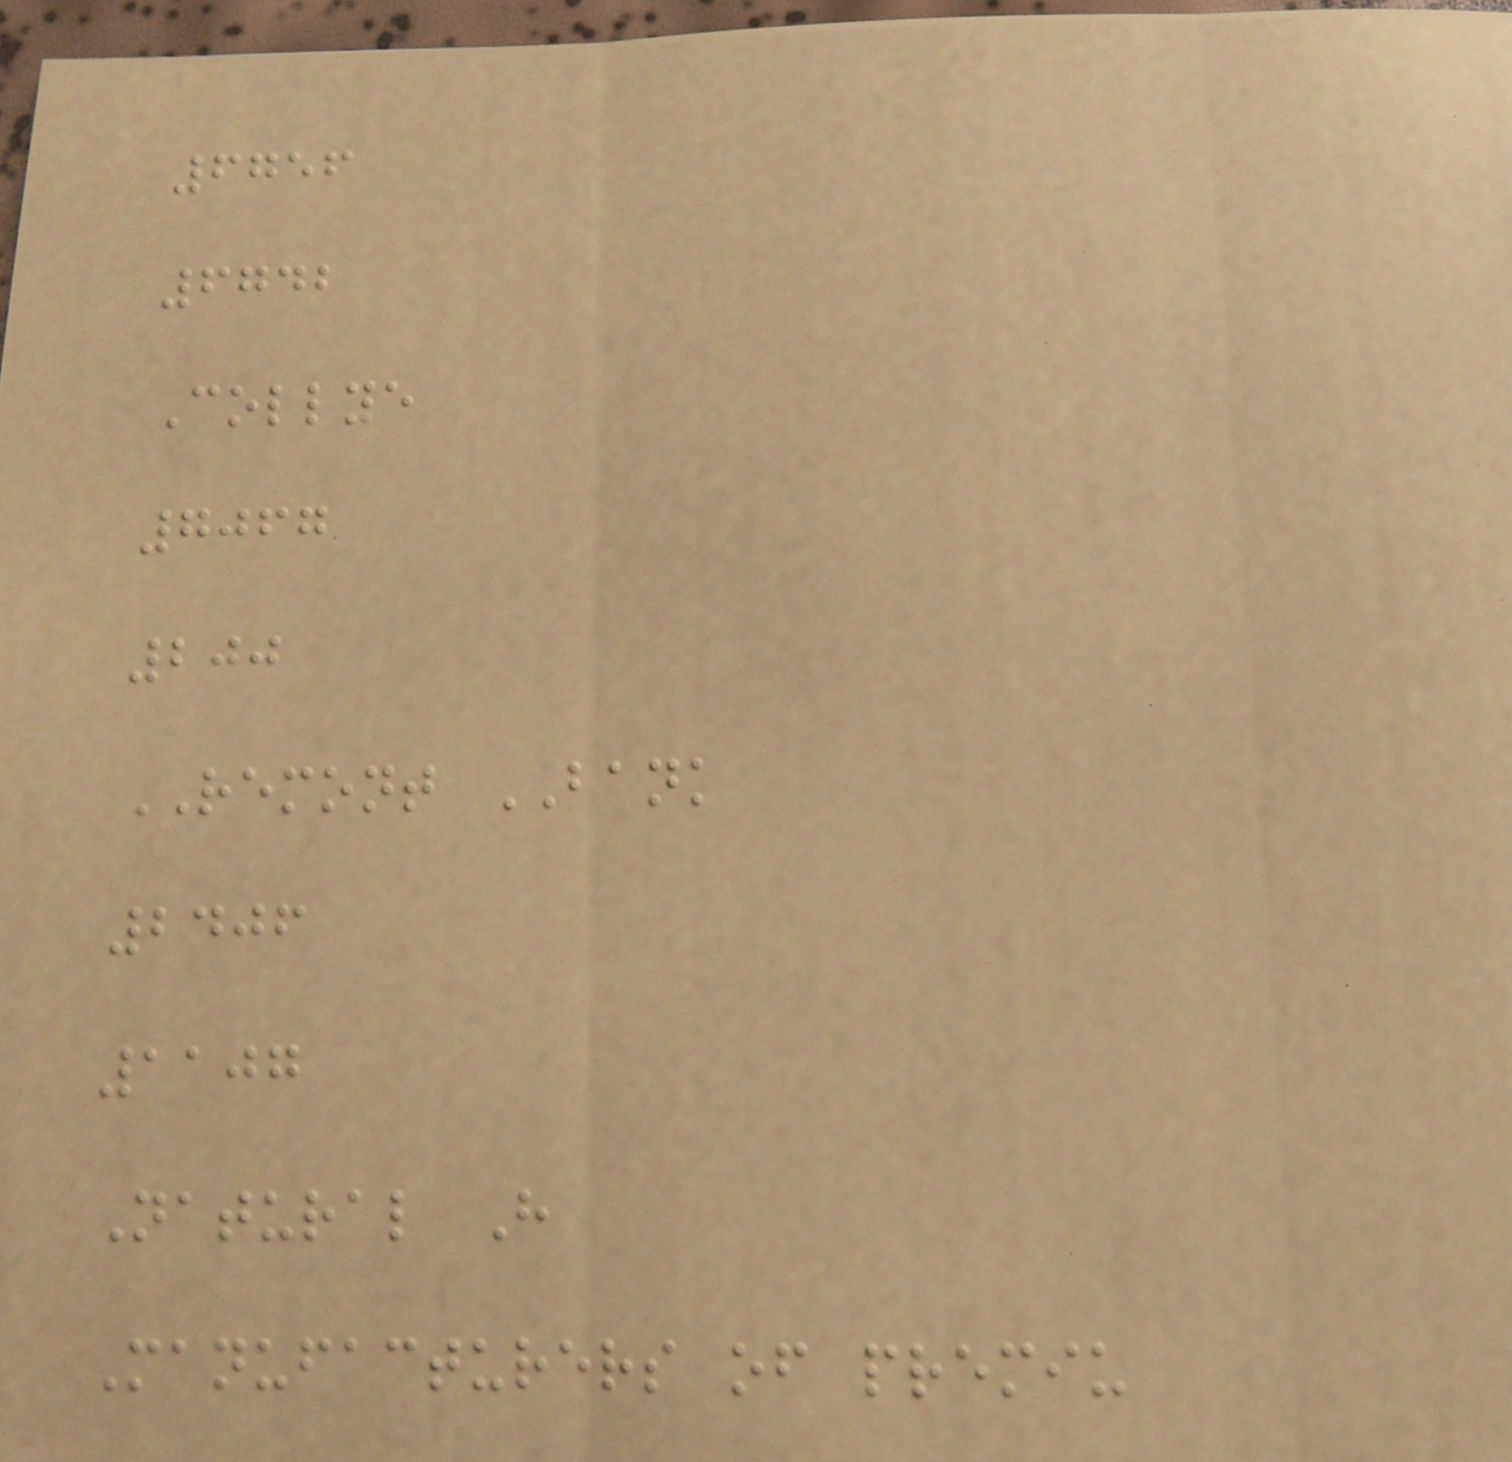6756
6742
Collye
7067
200
REMONT BANK
2406
1107
Natural H
Manufacturers of premiu
